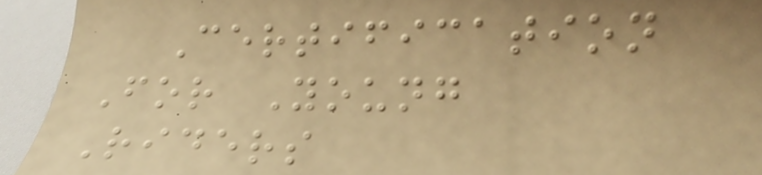Certification
For Young
Riders
